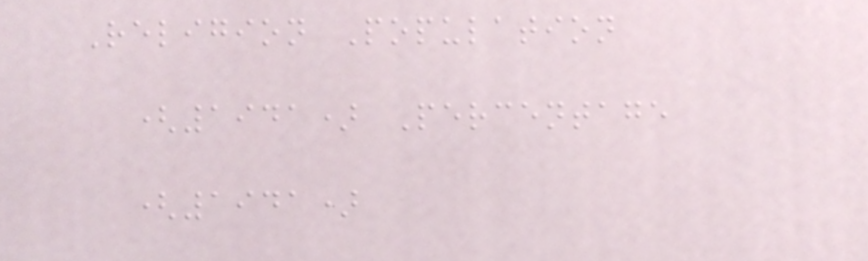Religion Population
(1941) Percentage
(1941)
